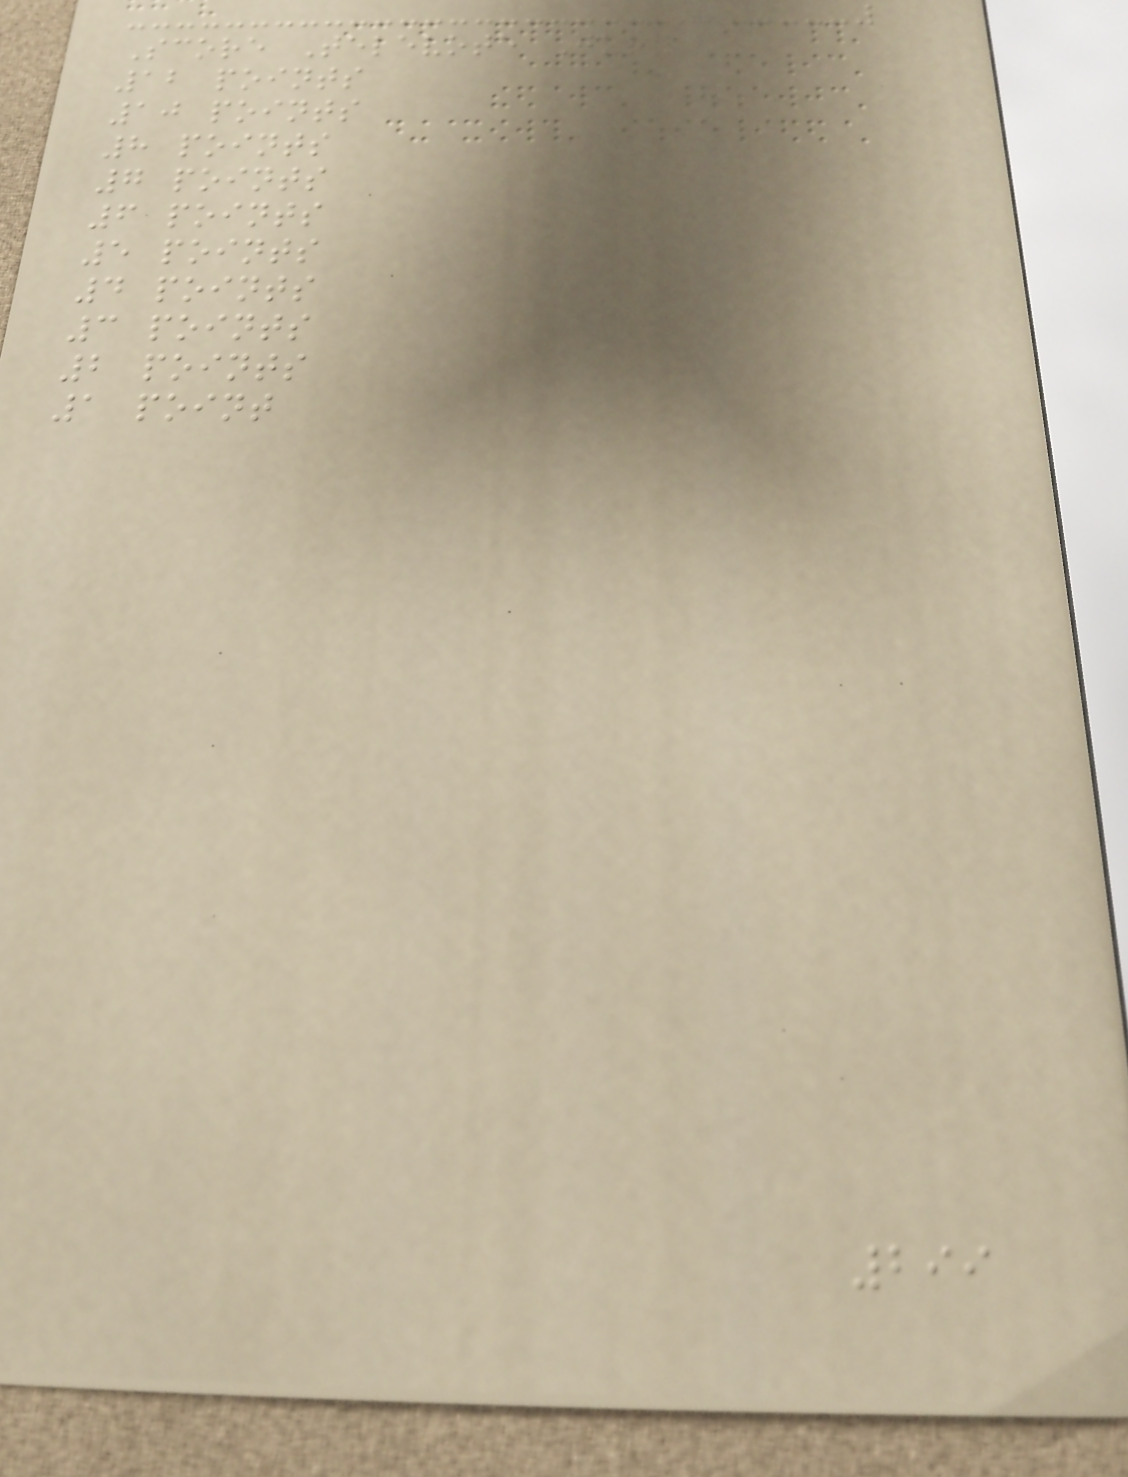Score Televote Jury
12 points
10 points
8 points
7 points
6 points
5 points
4 points
3 points
2 points
1 point
299
